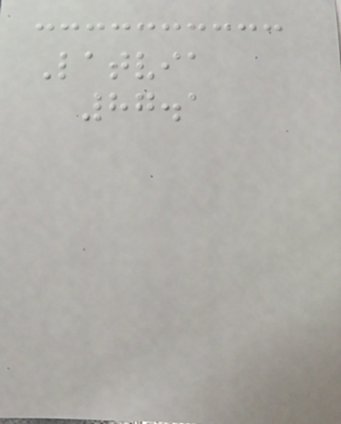Latvia
87.1
